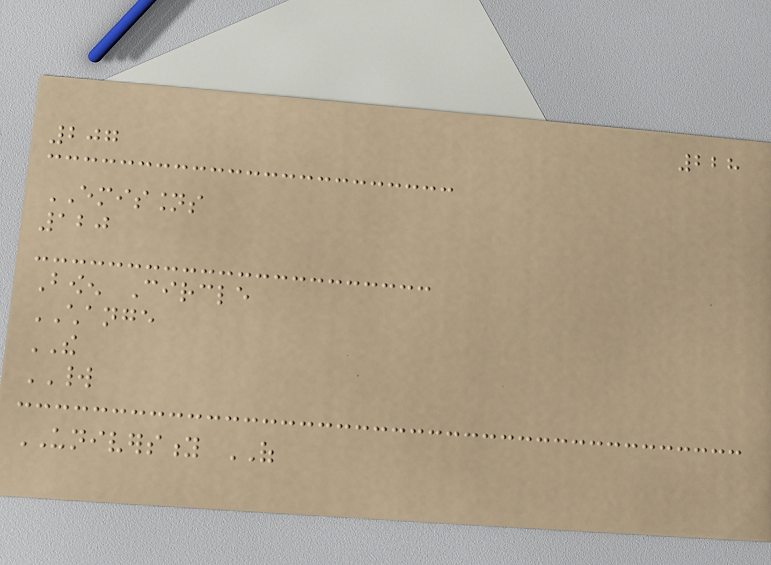228
207
EMISSIONS
120
Bowen Circle
CHANGE
THE
WORLD
UNIVERSITY OF
